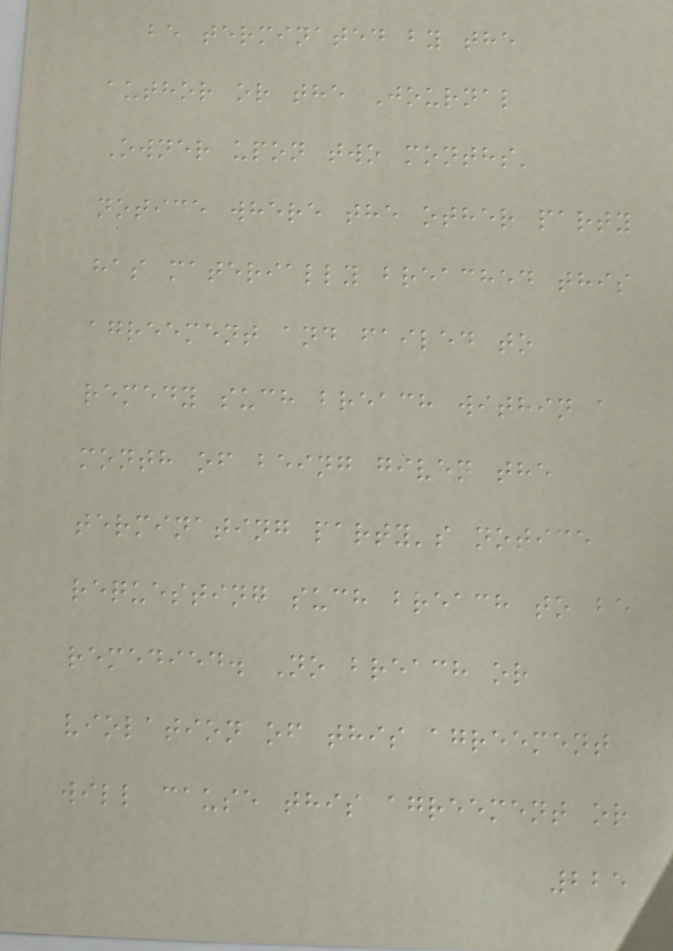be terminated by the
author or the Journal
Owner upon two months'
notice where the other party
has materially breached this
agreement and failed to
remedy such breach within a
month of being given the
terminating party's notice
requesting such breach to be
remedied. No breach or
violation of this agreement
will cause this agreement or
225
